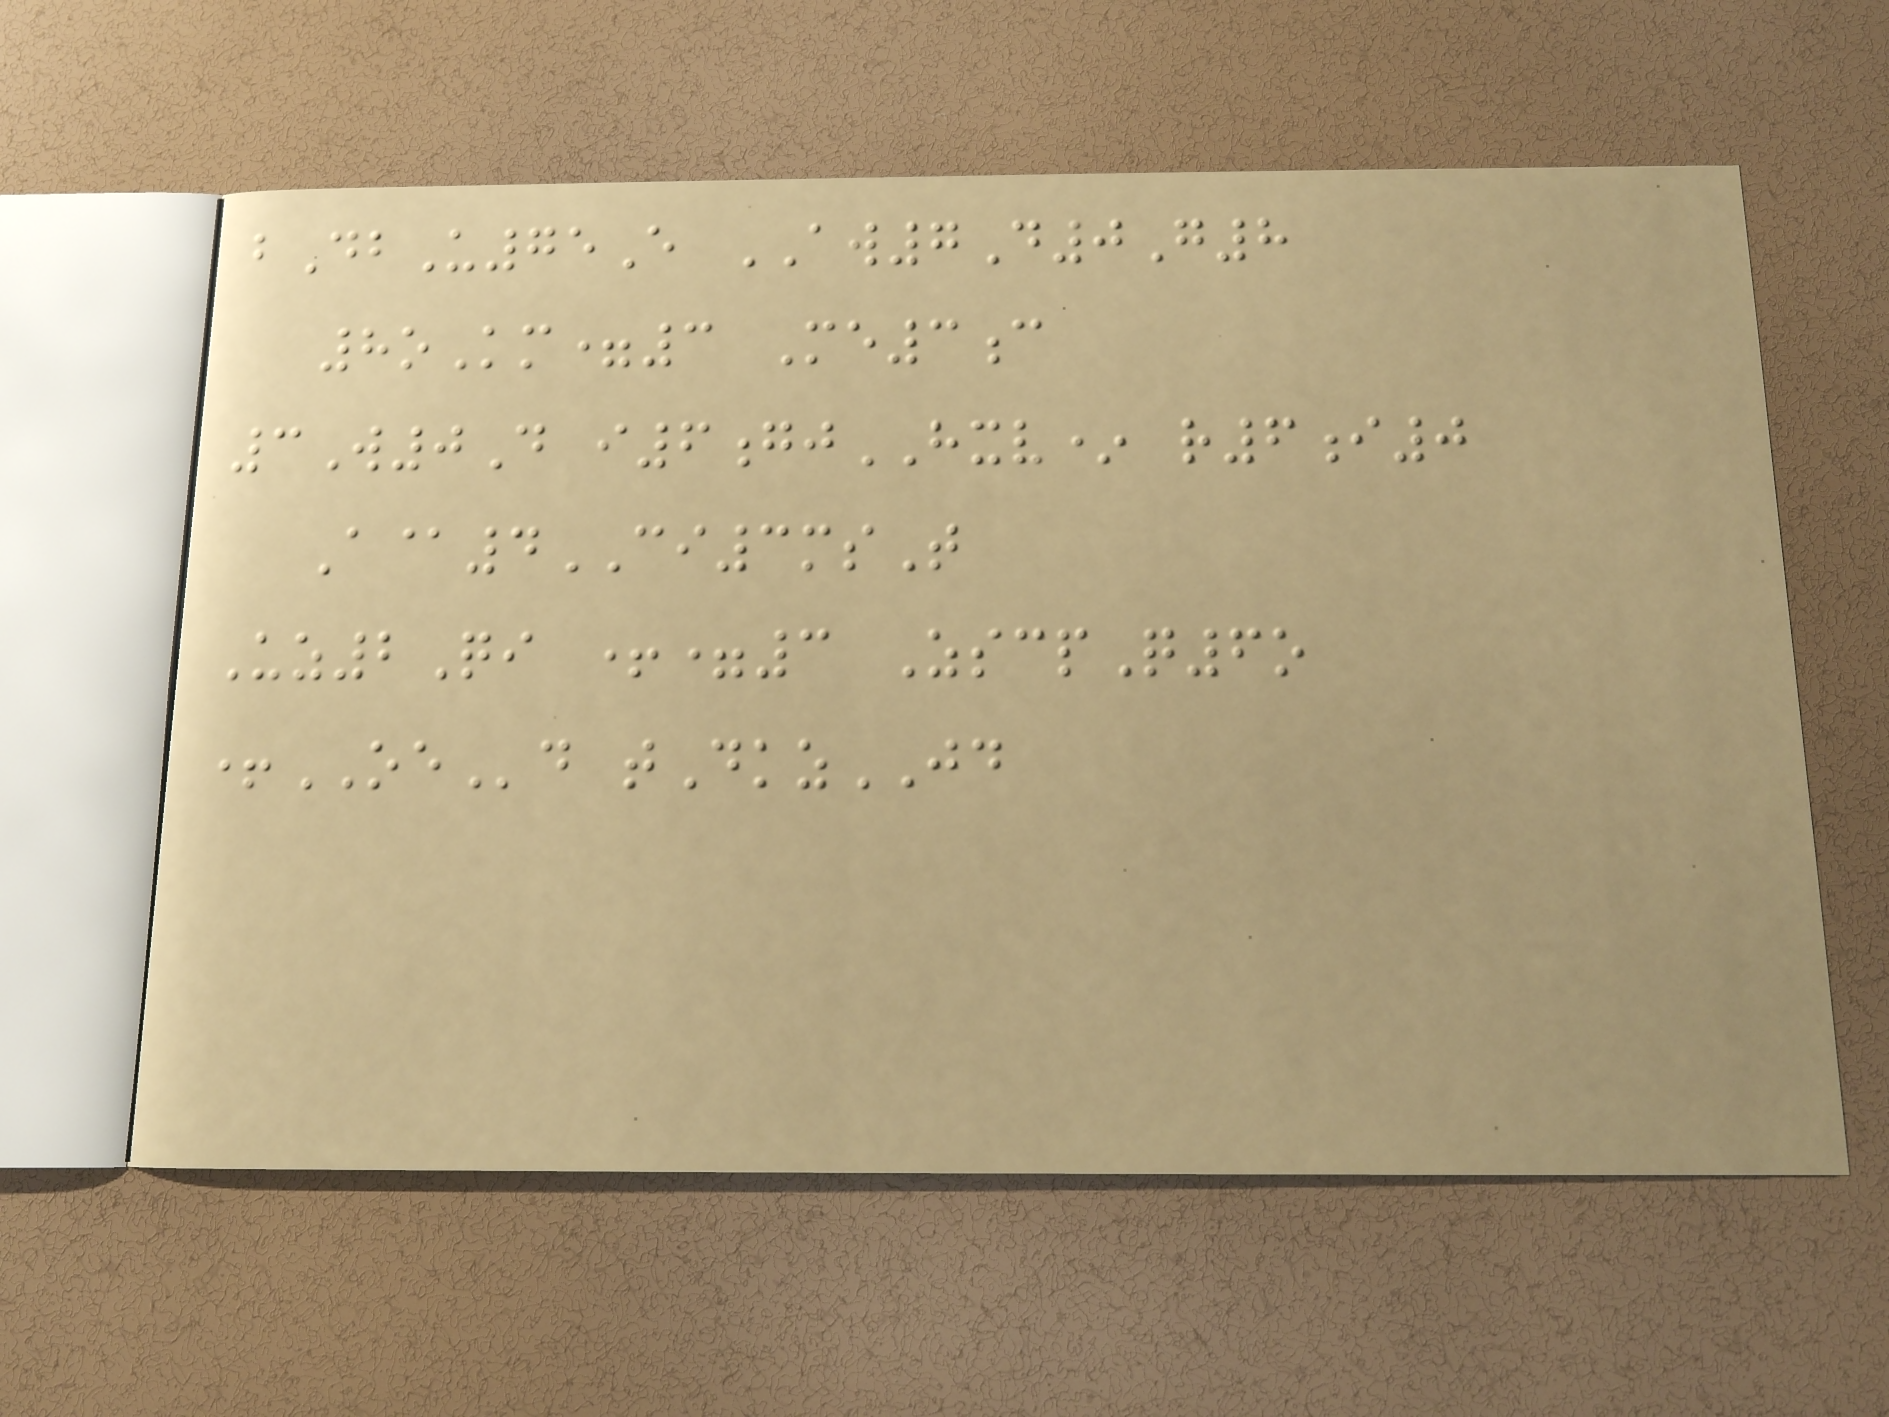bDbU75E AW7D0G8
8oKm=3 Me3c
3W0D i6gjHXV* r6i0
A@4CI3msT
Uz2Qi +=3 ZscpQ6o
+OEd tDkzJD
